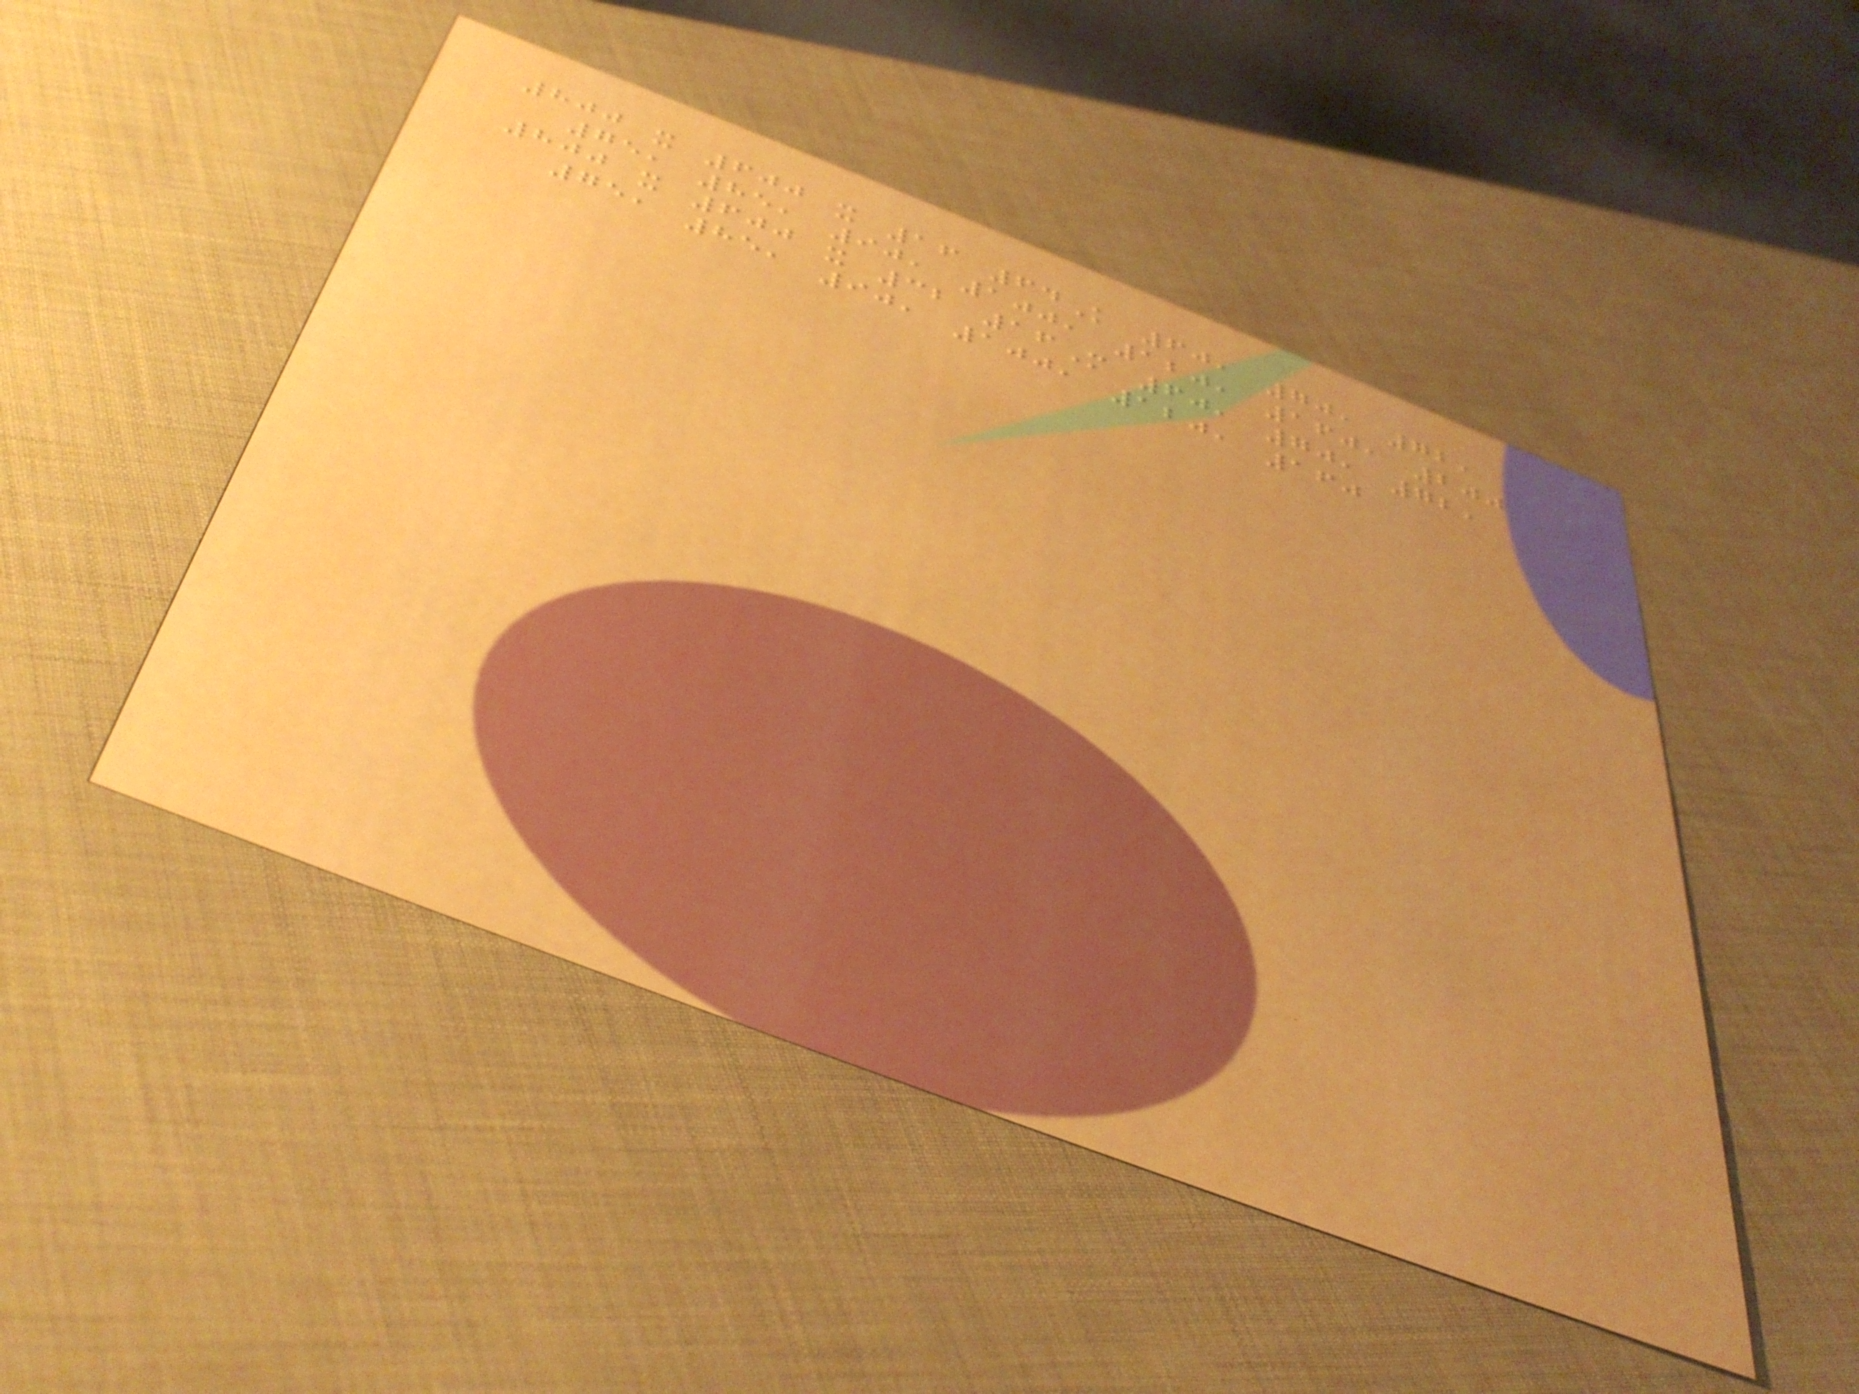800 x 600 x 16 64K 60, 70, 72,
75, 85, 90, 100, 120, 160, 200
800 x 600 x 32 16M 60, 70, 72,
75, 85, 90, 100, 120, 160
